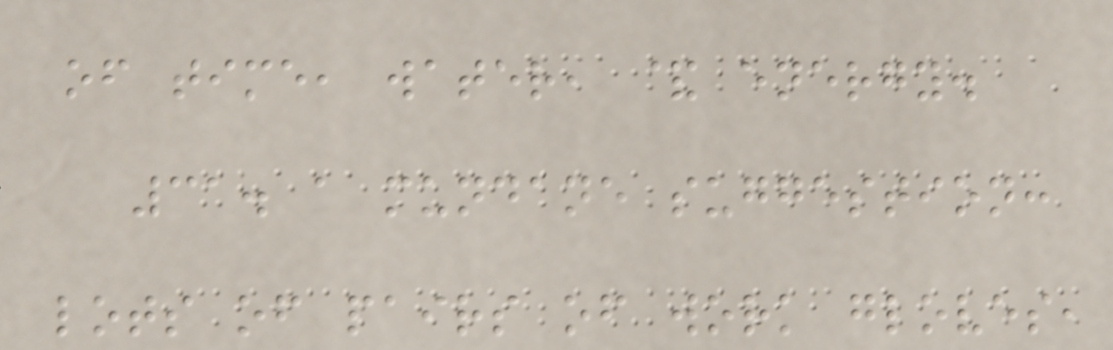of time, water, & energy.
31. a mundane suggestion:
lots of pairs of work gloves,
